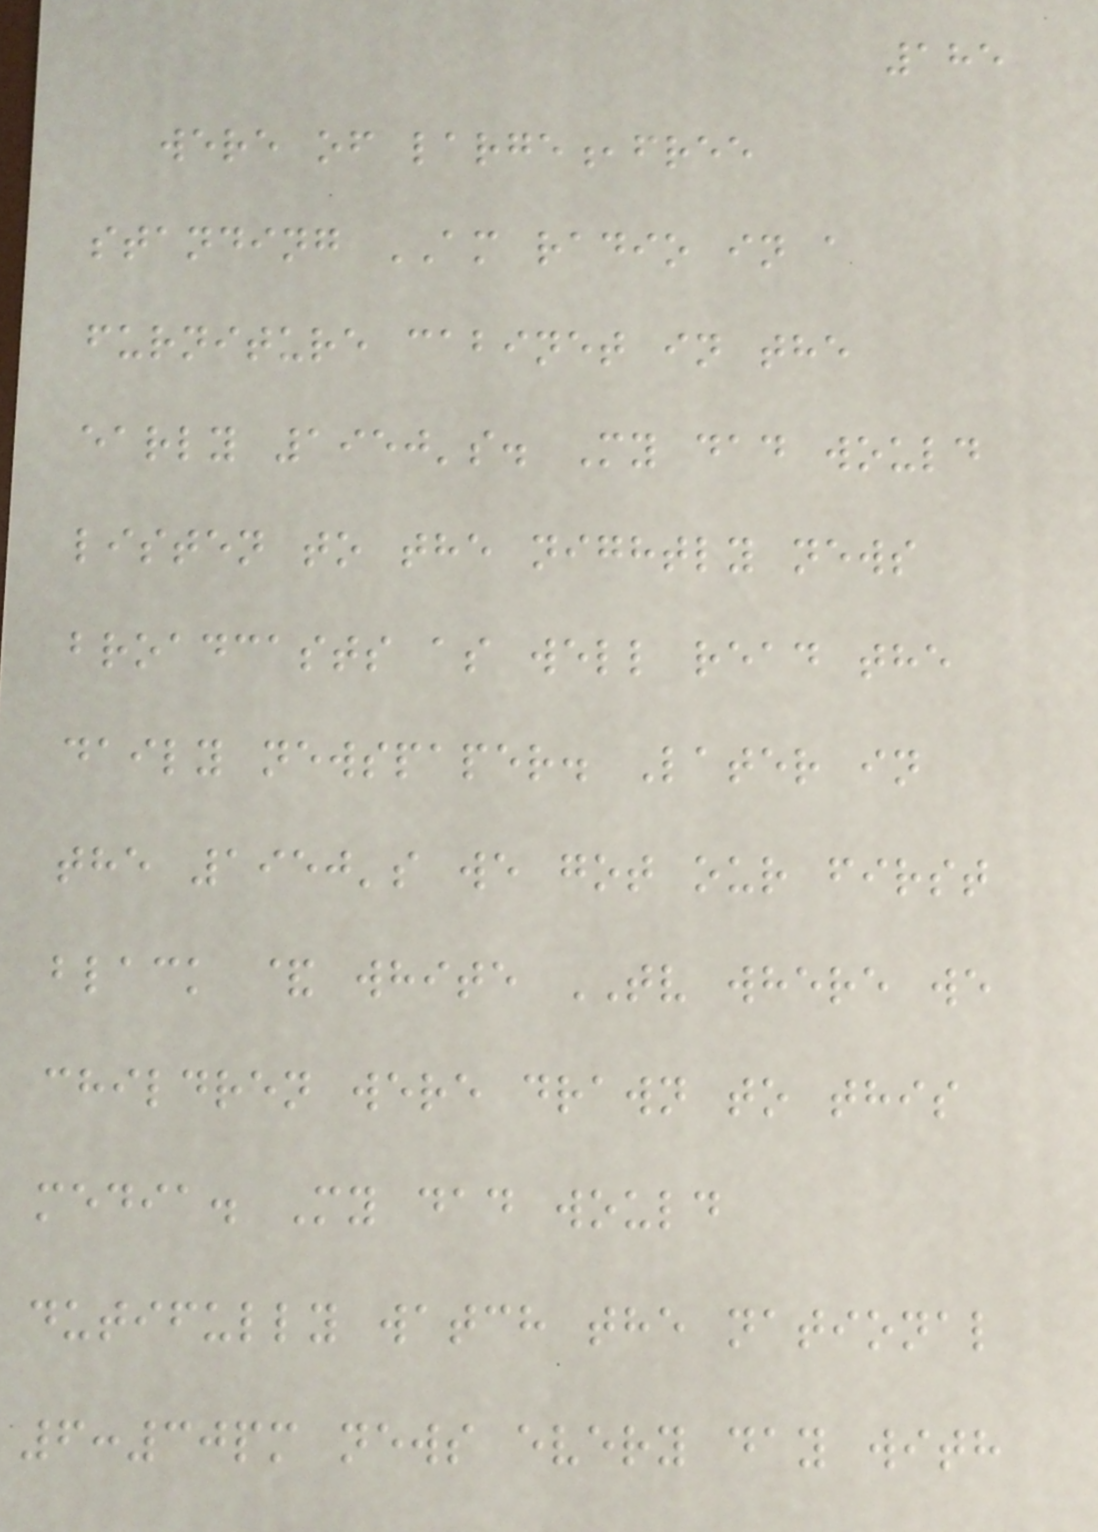185
were of large,free
standing AM radio in a
furniture cabinet in the
early 1950's. My dad would
listen to the nightly news
broadcasts as well read the
daily newspaper. Later in
the 1950's we got our first
black & white TV where we
children were drawn to this
media. My dad would
dutifully watch the national
6:30pm news every day with
